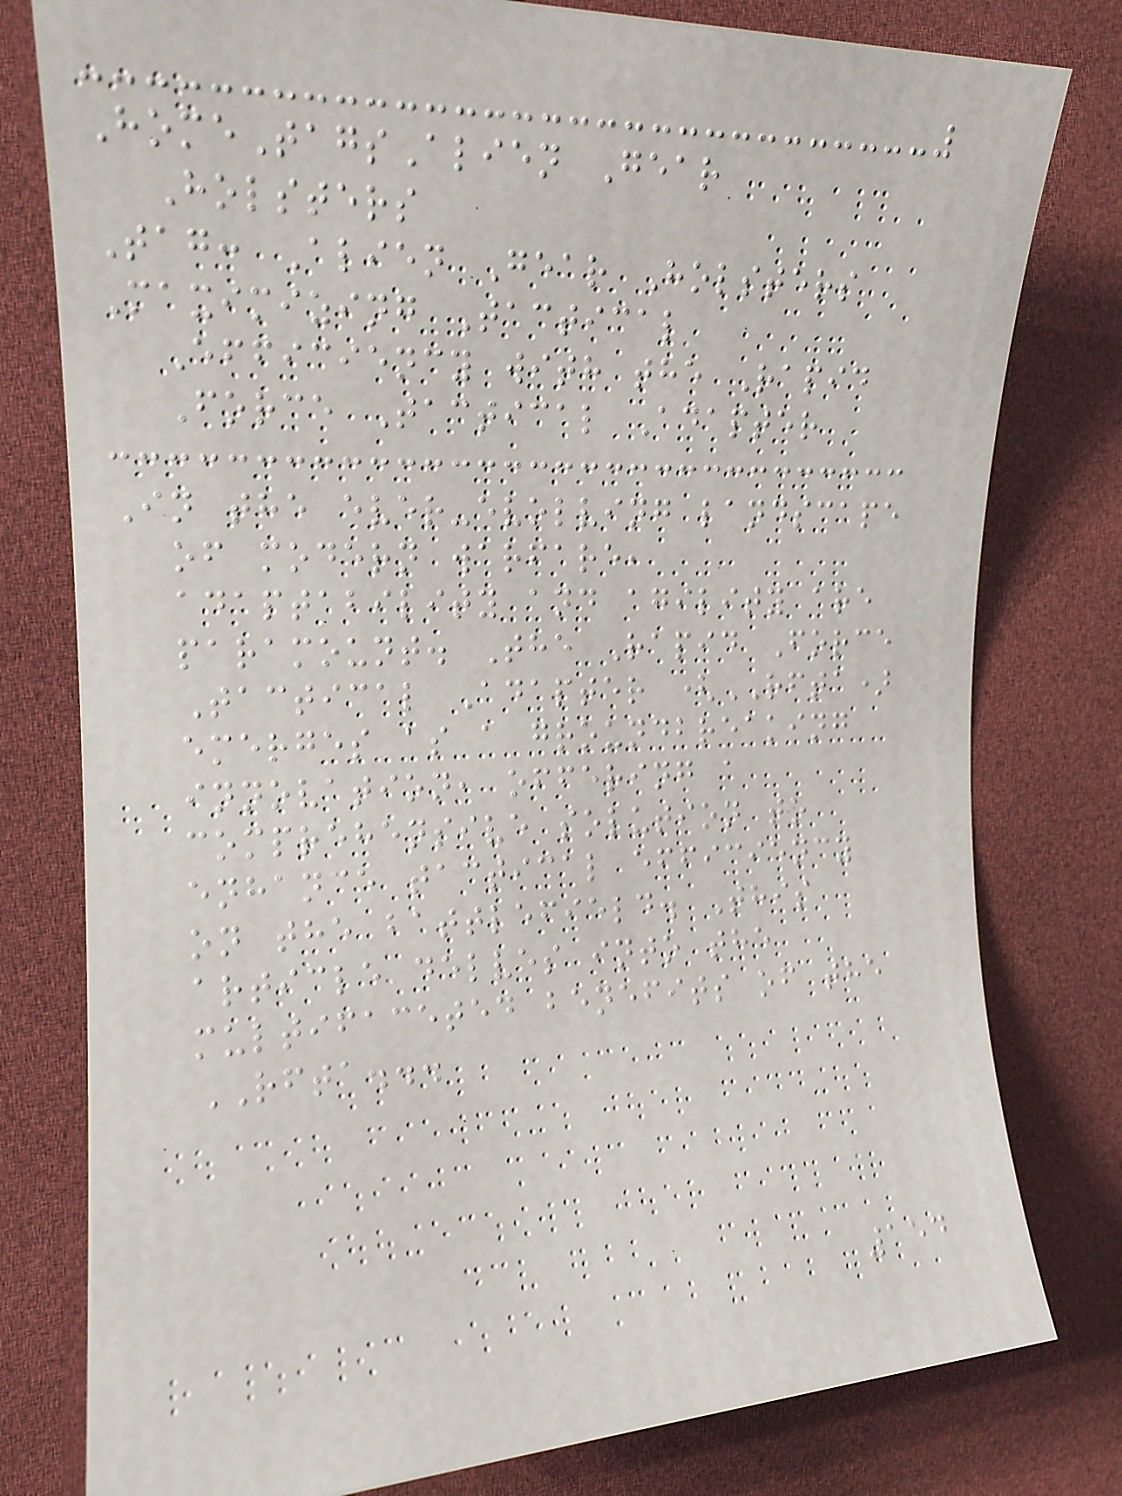HomeTagsAlien Gear
Holsters
Tag: Alien Gear Holsters
Maximizing Tactical
Efficiency with the Rapid
Force Tactical Adapter
In the ever-evolving landscape
of modern warfare,
adaptability and agility are
paramount. The Rapid Force
Tactical Adapter (RFTA)
emerges as a groundbreaking
innovation, offering a
comprehensive solution to
enhance tactical efficiency
on the battlefield. This
article delves into the
multifaceted benefits of the
RFTA...
154
